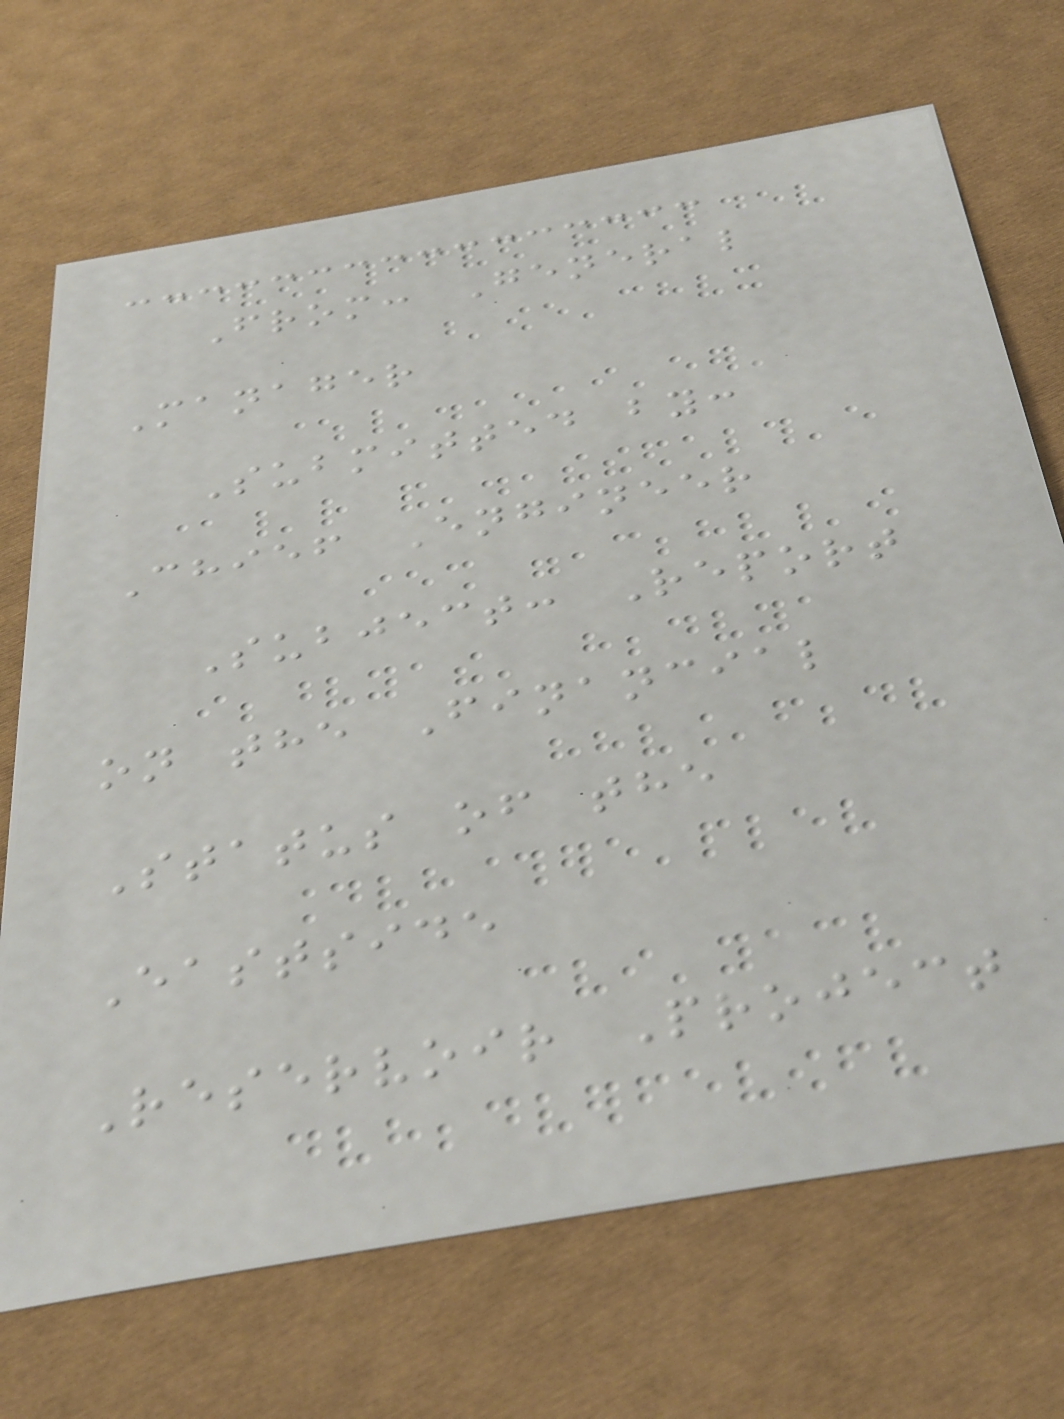From: General
Manager
Submitted by:
Chief Engineer
Subject: Report
on the Financial
Status of the
Eastside
Reservoir Project
